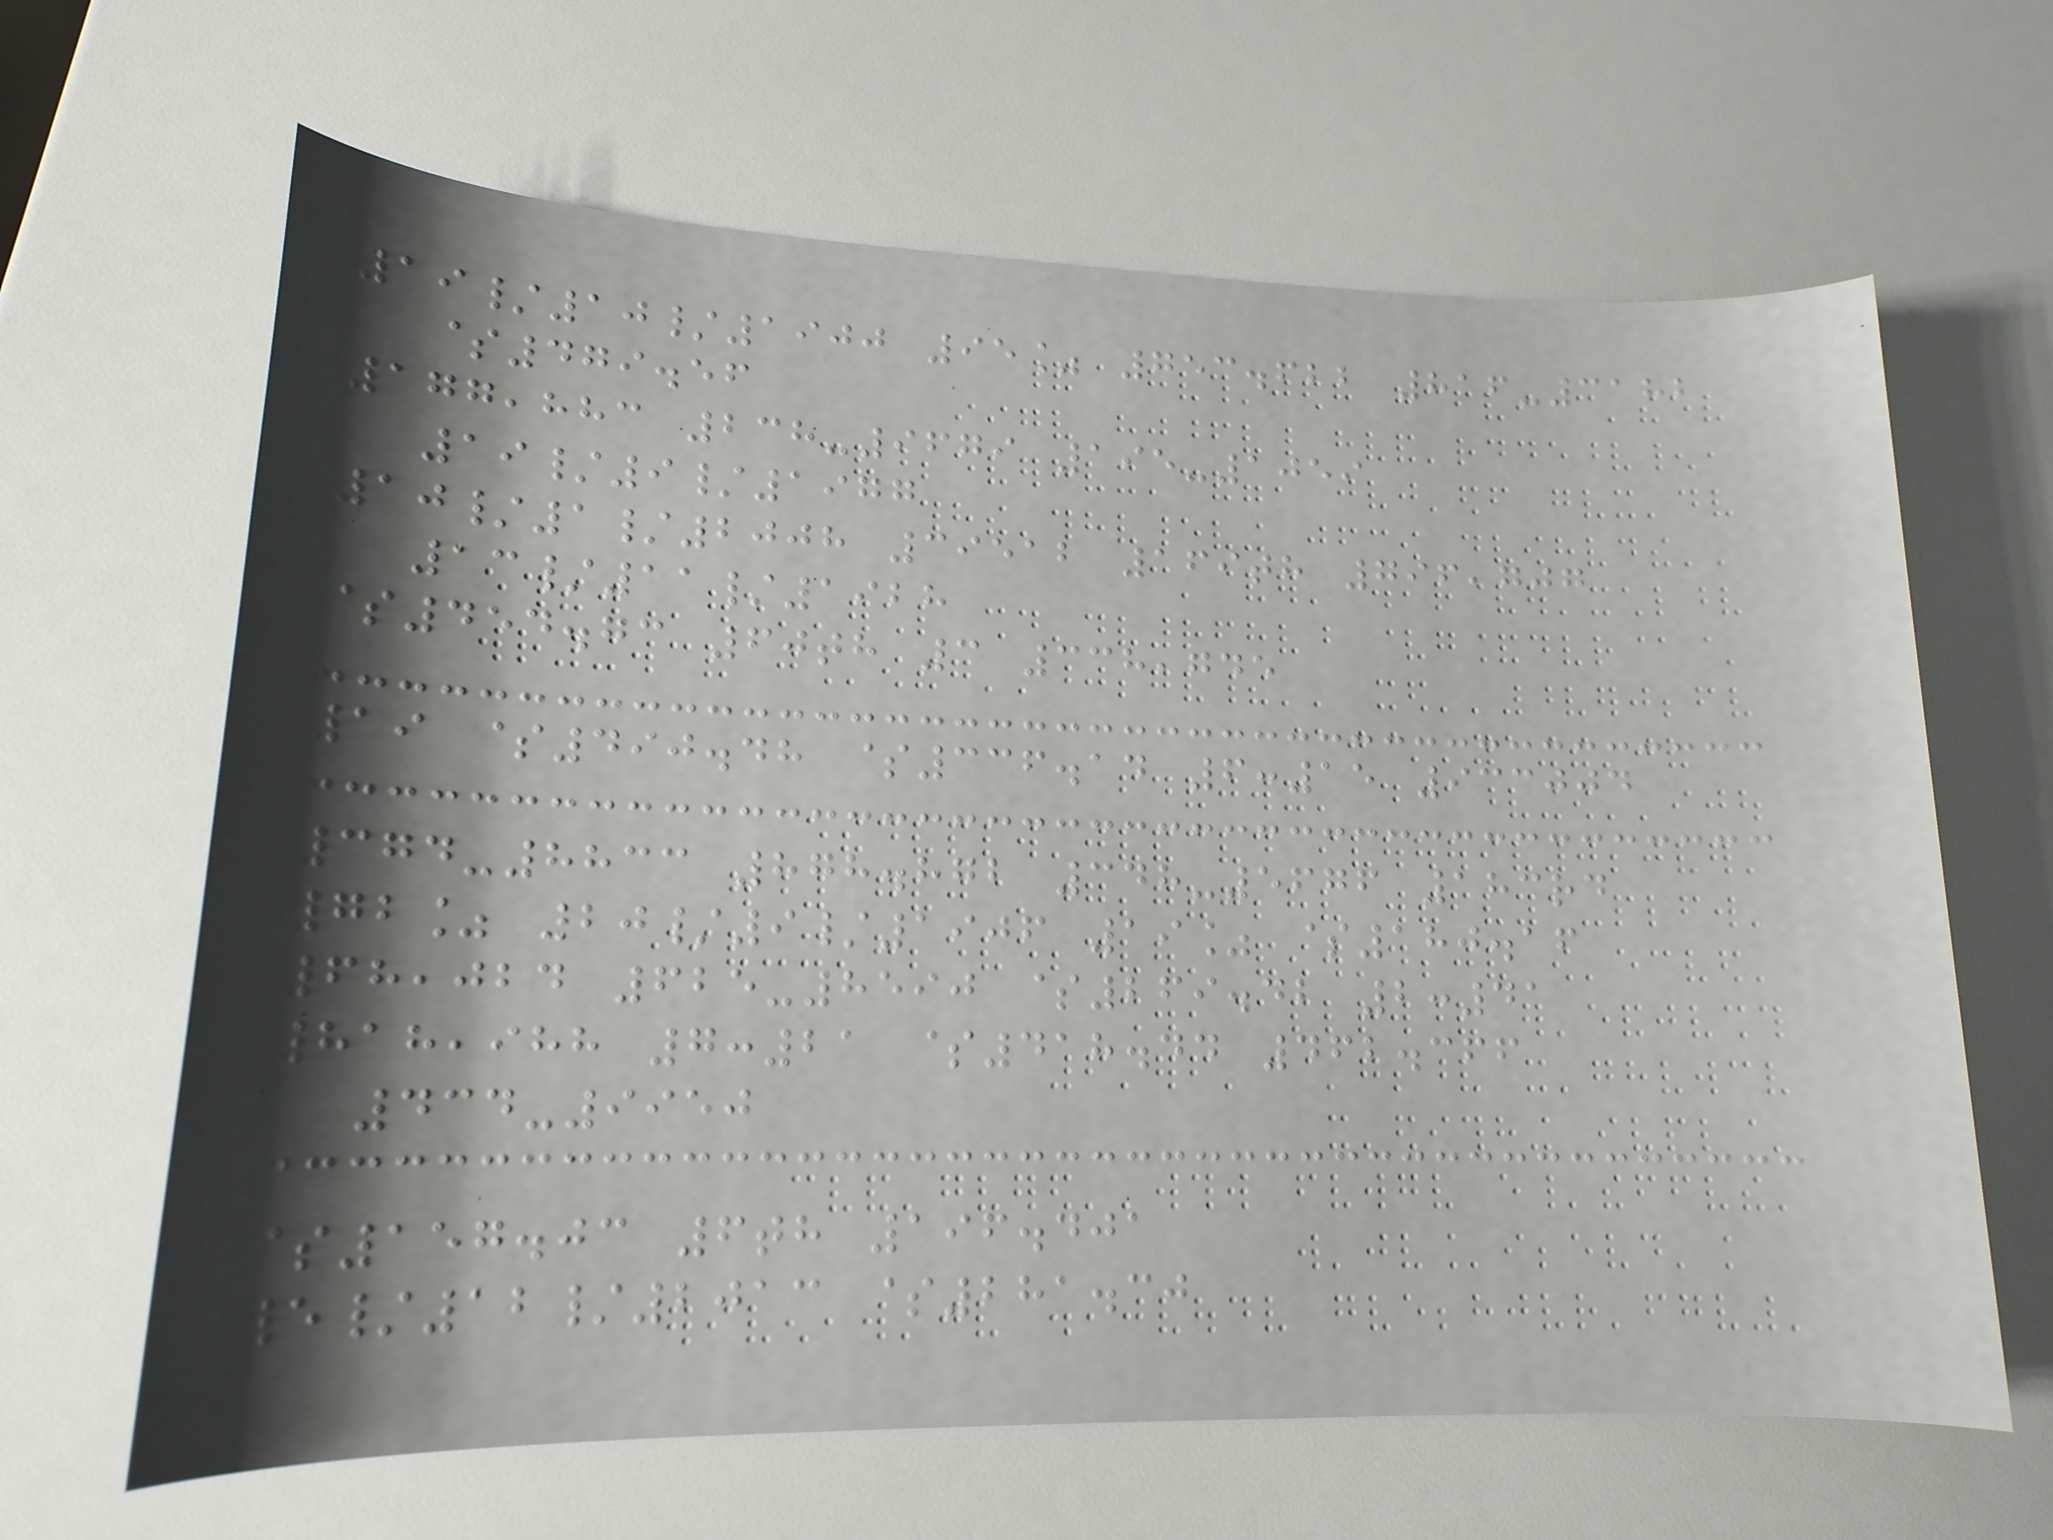19/10/1900 95% 753.622 816-3182
$479.56
177,883 238-9679 195-1059
19/9/1977
10/1/2008 39512 169th 796,707
13/11/1928
$454.73 60th 3 338,745
19 $490.48 $336.14 6:15 933004
374-8833 878.872 348-5676 183rd
72% 20/9/1906 19% $180.16
68,024 625-8590 $269.42 2:41
818,988 7:21 $418.44 462.366
434-9950
$157.03 6th 196.401
5/12/2013 $281.30
